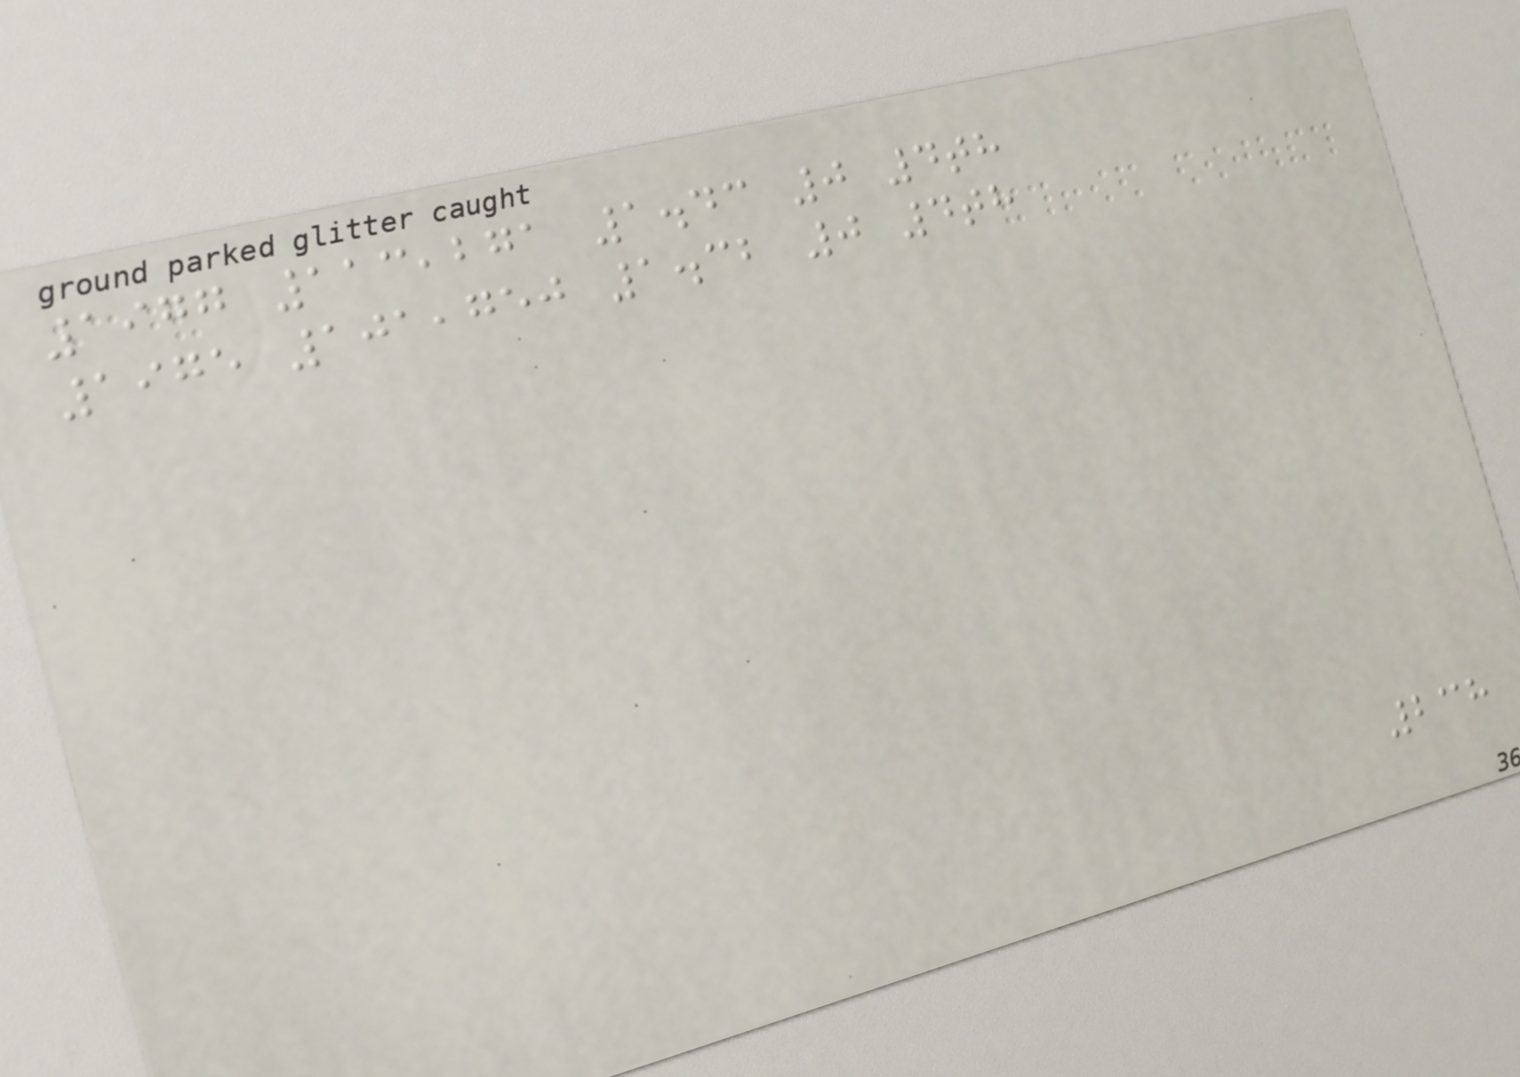1977 113,271 1.43 0 4th
1975 101,750 1.32 0 4th
238
